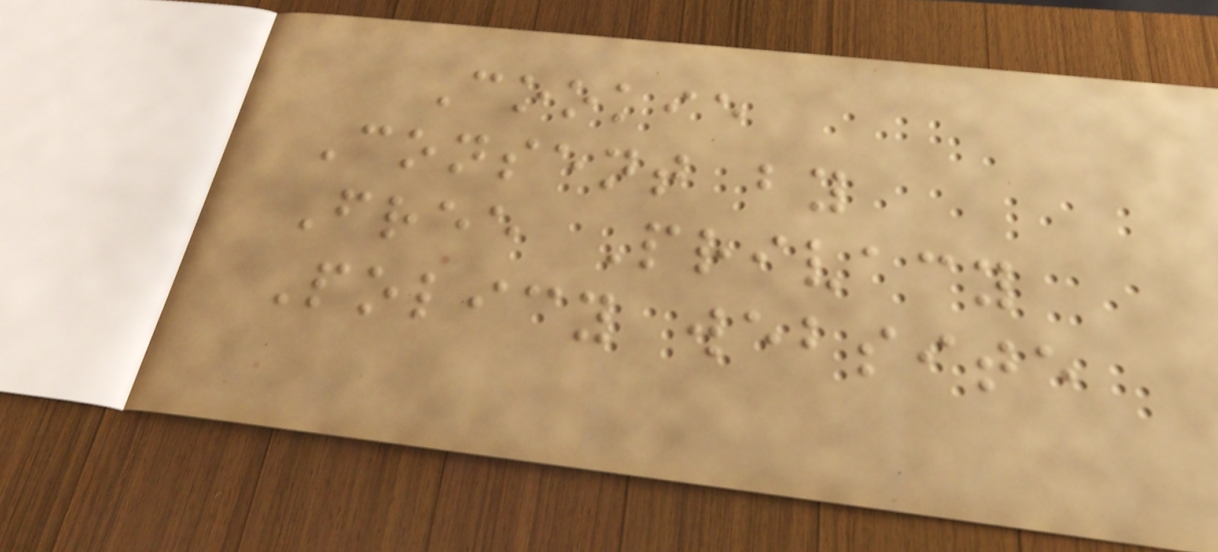Cookie
Consent by
Free Privacy
Policy website
